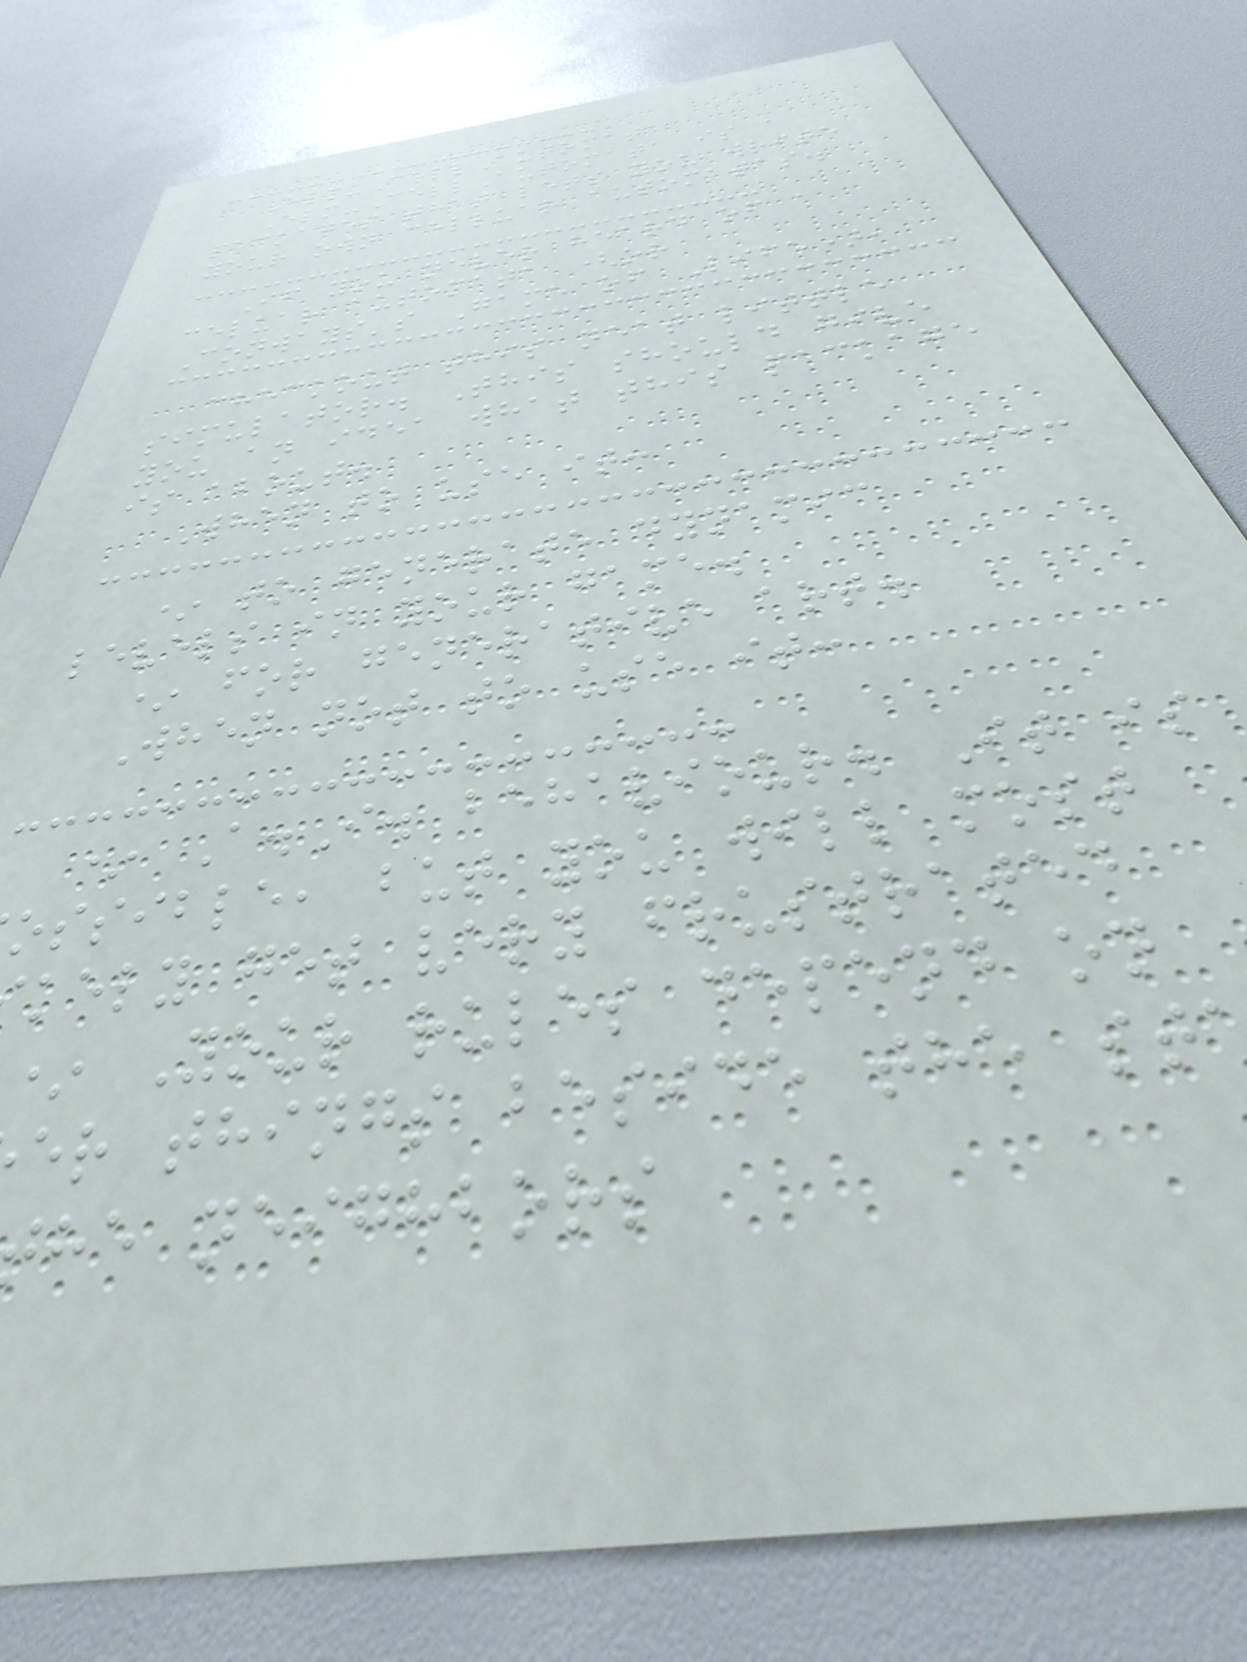Elm-CellAutomata
Elm-CellAutomata is a
packages that lets you write
your own celluar automatas.
If you never heard of a
celuar automata (or
Conways's Game of Life),
checkout this neat little
simulator. This should give
you an idea what this package
is about.
When to use it:
* to generate dynamic
levels in your game.
* for generative art.
When not to use it:
* A.I. behaviour. It is
ossible, but you will most
kely get very frustrated
* Your rules depend on
er things beside the st
he neighbors
